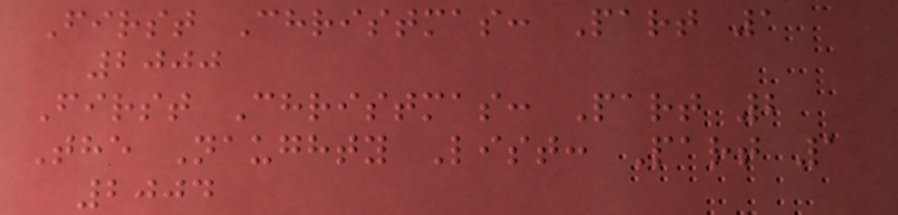First Christmas: Part 1
2000
First Christmas: Part 2
The Naughty List: Part 1
2004
